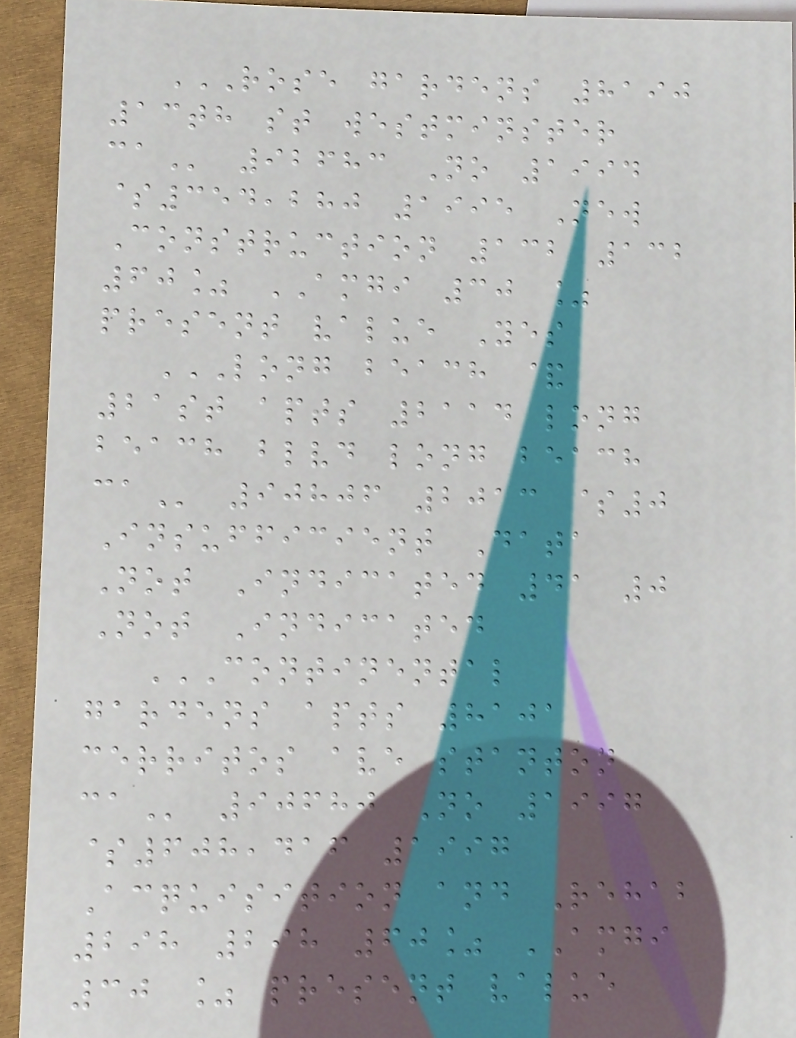ROSE GARDENS 8190
13TH ST WESTMINSTER
CA 92683 No 1994
$354,280 1995 New
Construction 132 132
60% AMGI 30 %
present value Yes
LONG BEACH &
21ST APTS 2114 LONG
BEACH BLVD LONG BEACH
CA 90806 2013 $0
Insufficient Data
Not Indicated 41 0
Not Indicated
CONTINENTAL
GARDENS APTS 8101
CERRITOS AVE STANTON
CA 90680 No 1997
$608,416 1997
Acquisition and Rehab
298 298 60% AMGI
30 % present value
